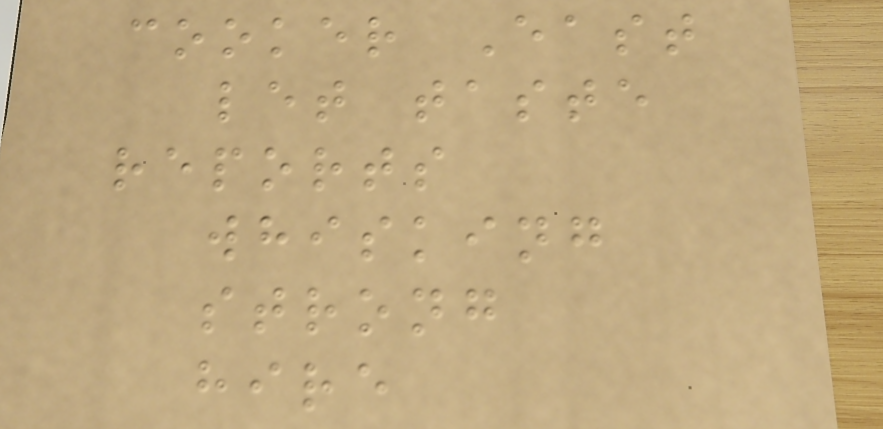cooker East
let taste
reports
whisking
strong
hire
